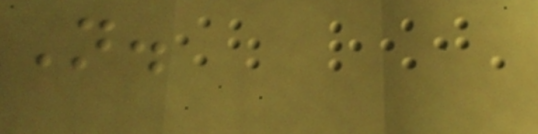N.
